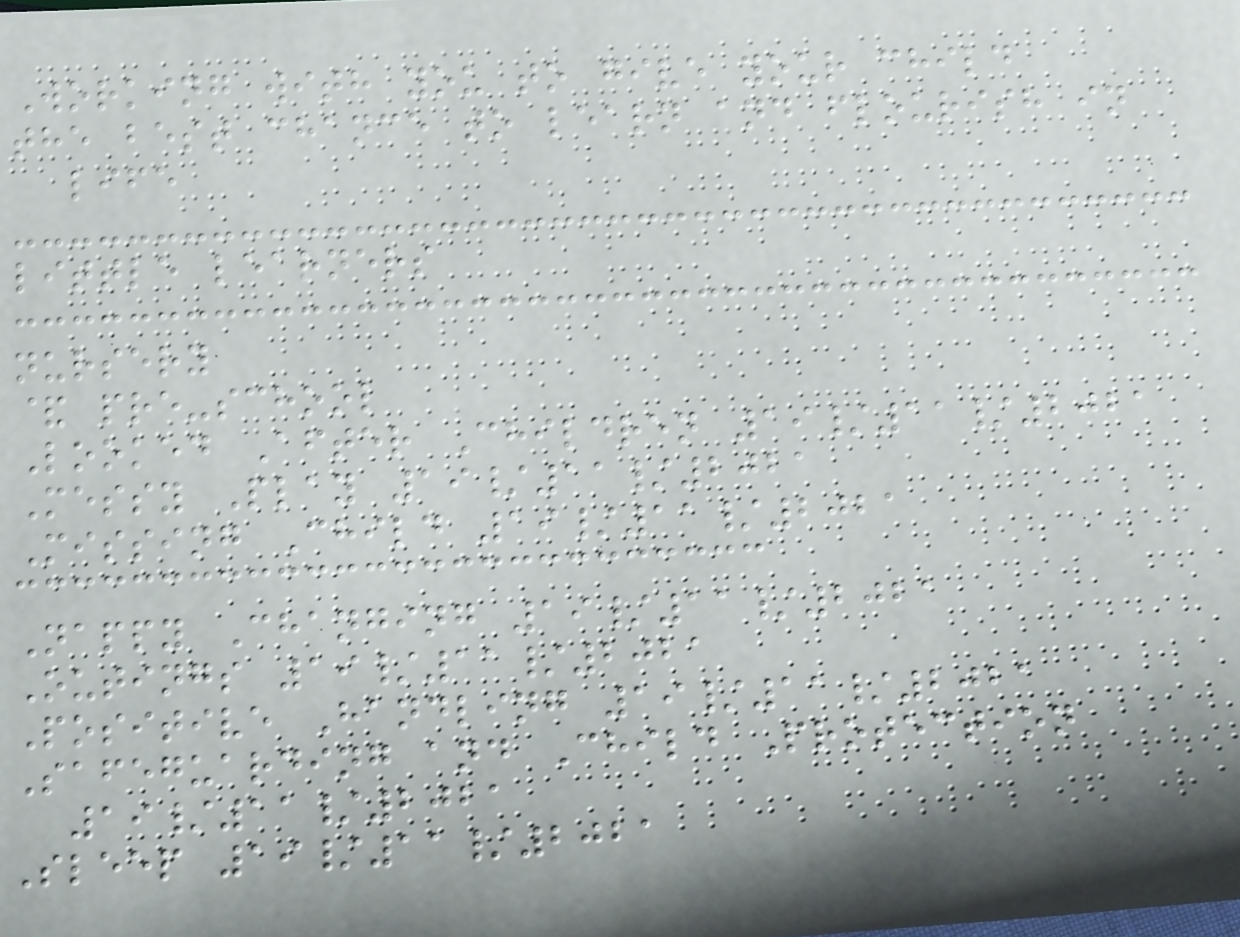Working with you to give your child
the best chance to learn and flourish in
life
little learners
nursery
& pre-school
Looked After Children 19/11/2021
Messy Play 19/11/2021
Missing Child 19/11/2021
Nappy Changing 19/11/2021
Outings 19/11/2021
Positive Handling 19/11/2021
Safeguarding and Child Protection
19/11/2021
Sleep 19/11/2021
